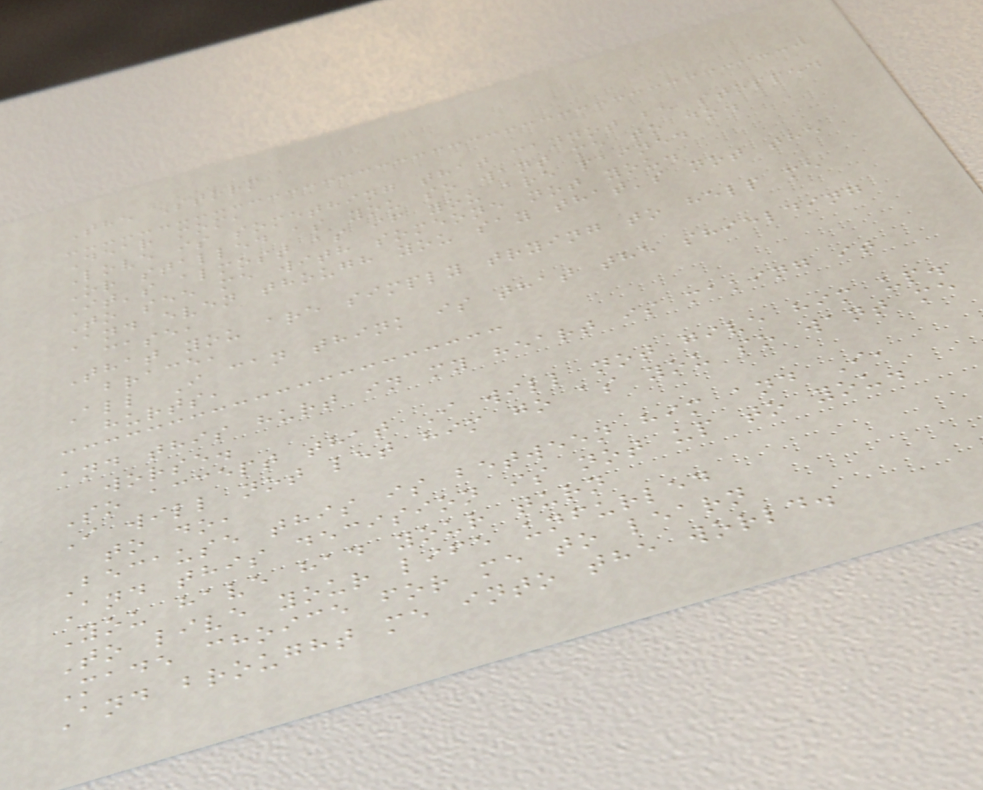The Storm
Dear mom,
Love is something that cannot be stopped
Or stalled as you so want me to do.
It's almost as if you are pained
To see me with someone not you.
And even though you say that's not the
case,
That you are simply trying to help me
brace,
All I can think is that the shielding
hurts,
and this hurt in my heart is making it
worse.
So accept that I will not give him up.
I will not let him go as you so want me
to do,
Because this is between him and I,
And this decision is not up to you.
You have had your turn
To live your life unfurled
Made choice for me to learn
And brought me into the world.
